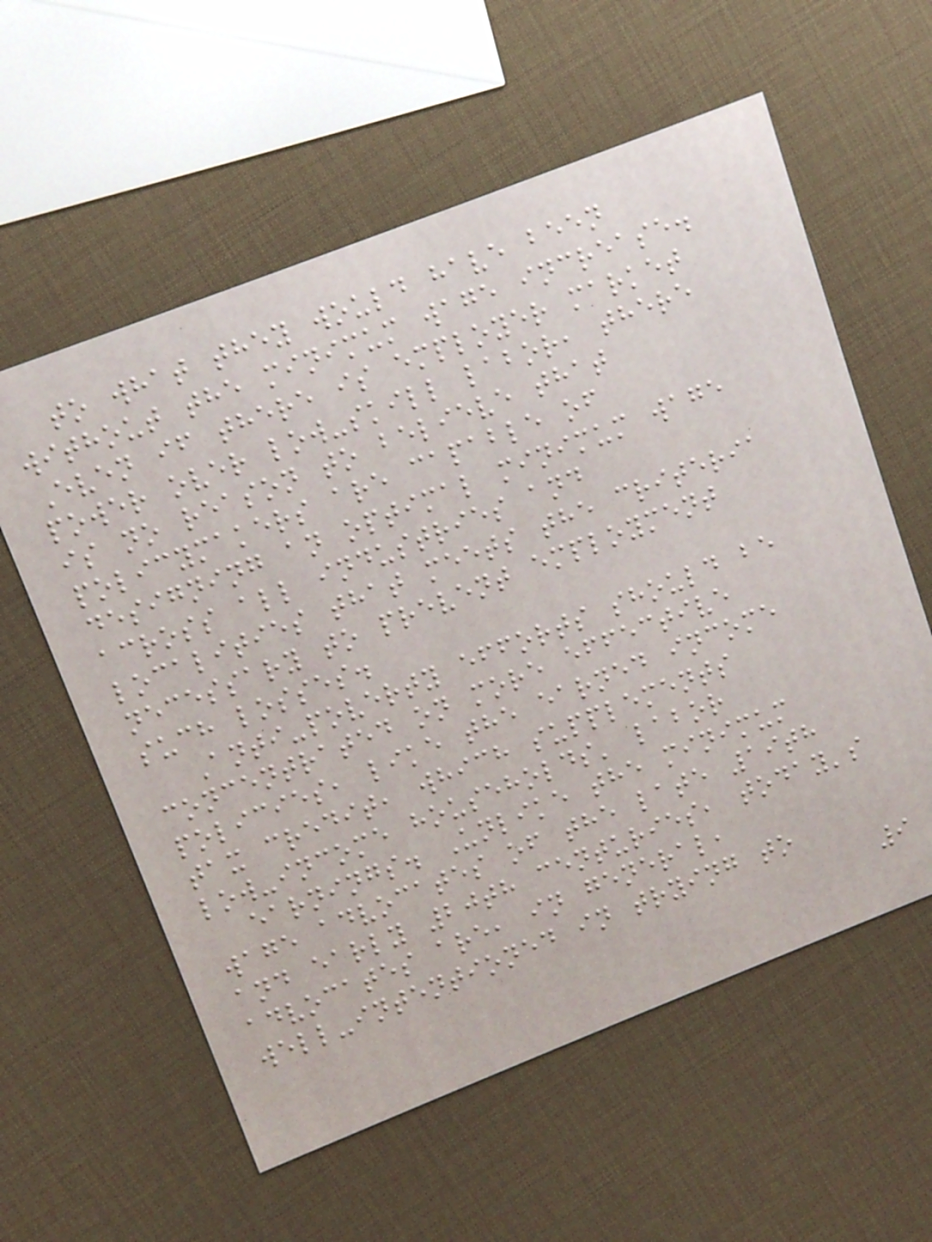to what they would have been
without the minimum wage increase.
Even if there is employer market
power over low-skill labor, there
is no reason to believe that
policymakers are capable of
designing an optimal minimum wage
across all industries and
localities that meets the criteria
necessary to prevent employment
such losses.
Anti-poverty efforts should be
concentrated on more effective
policies, like the earned income
tax credit, which supplements
low-income households' labor
earnings. Unlike the minimum
wage advocates of the late 19th
and early 20th centuries, today's
advocates are, in general,
well-intentioned in trying to
9
